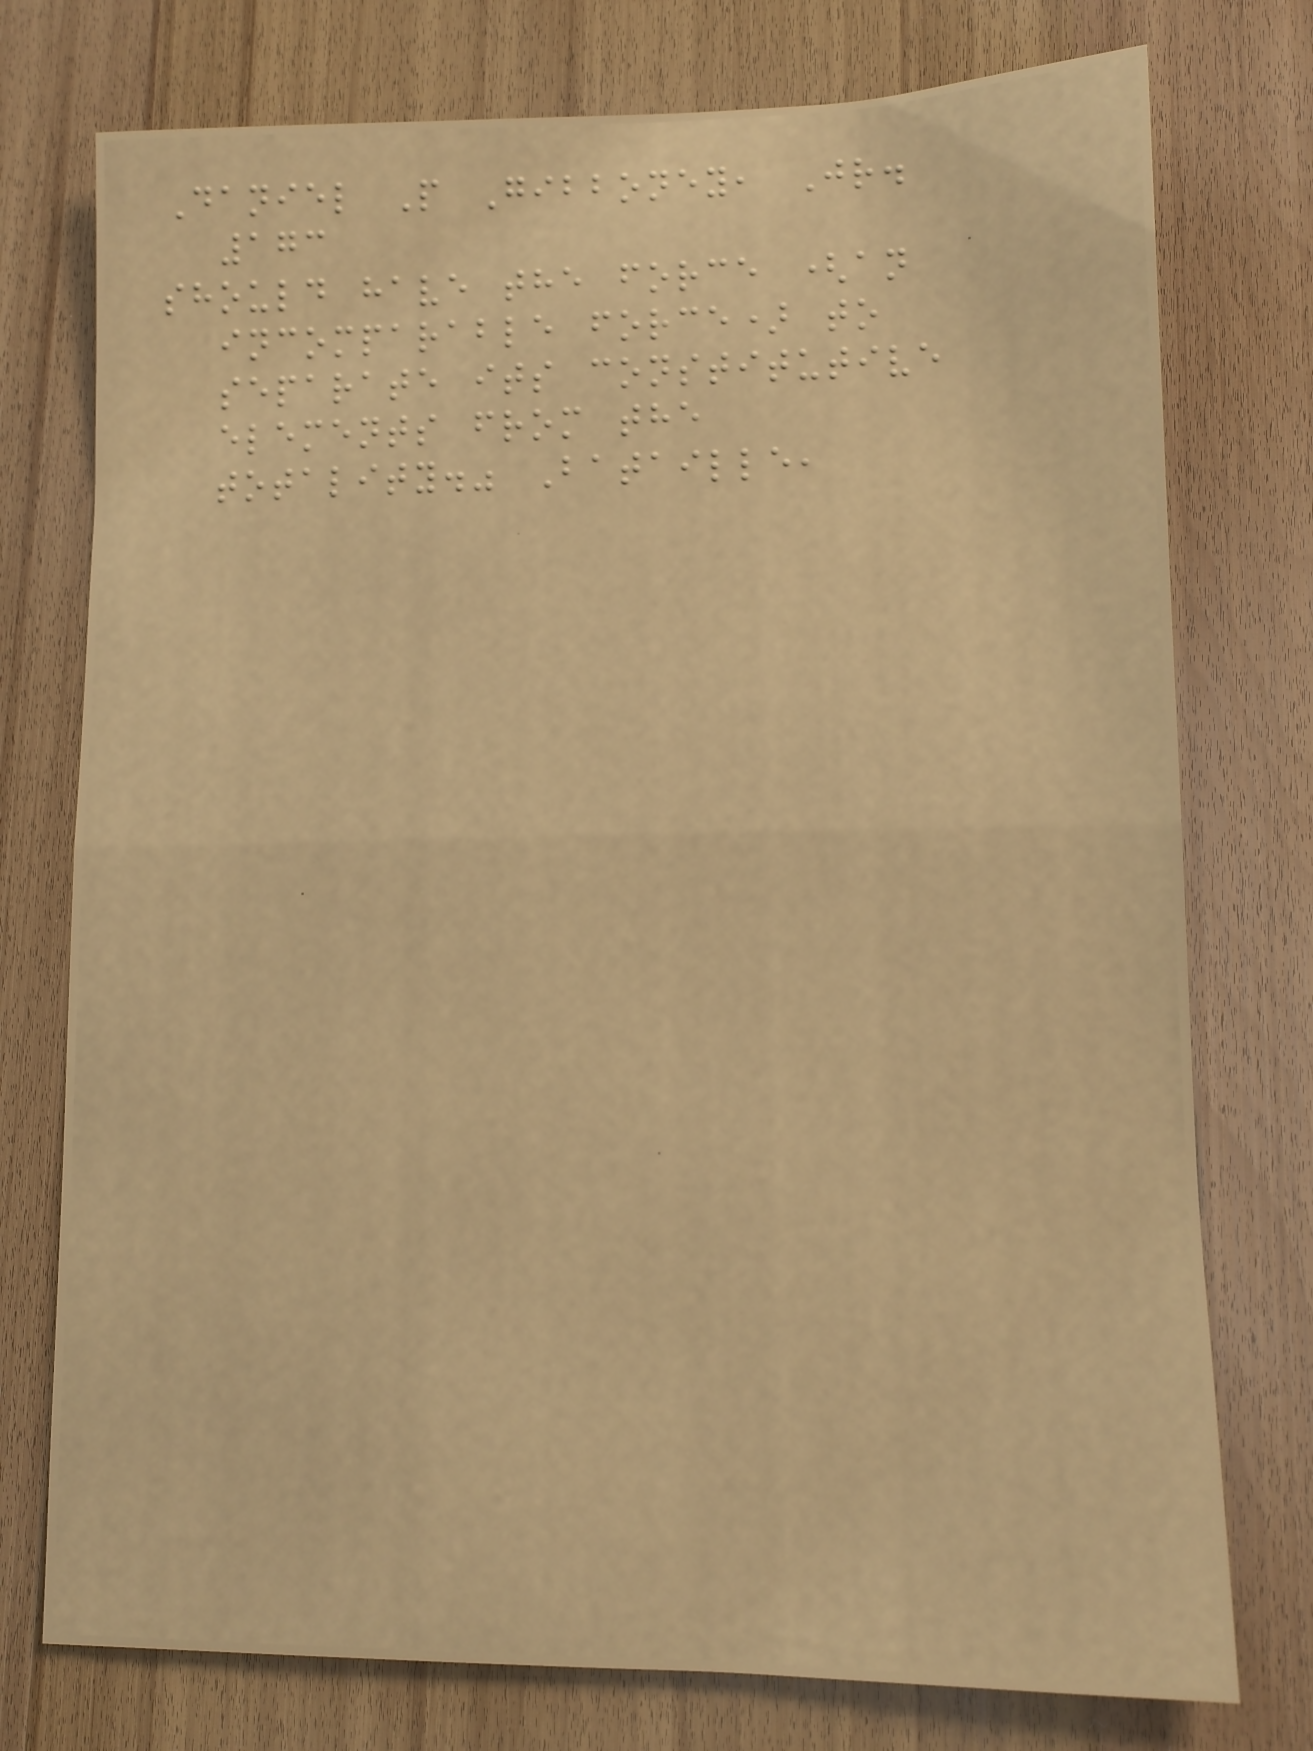Daniel P Gibboney, Jr.
173
should have the force (an
incomparable force) to
separate its constitutive
elements from the
totality." Bataille,
